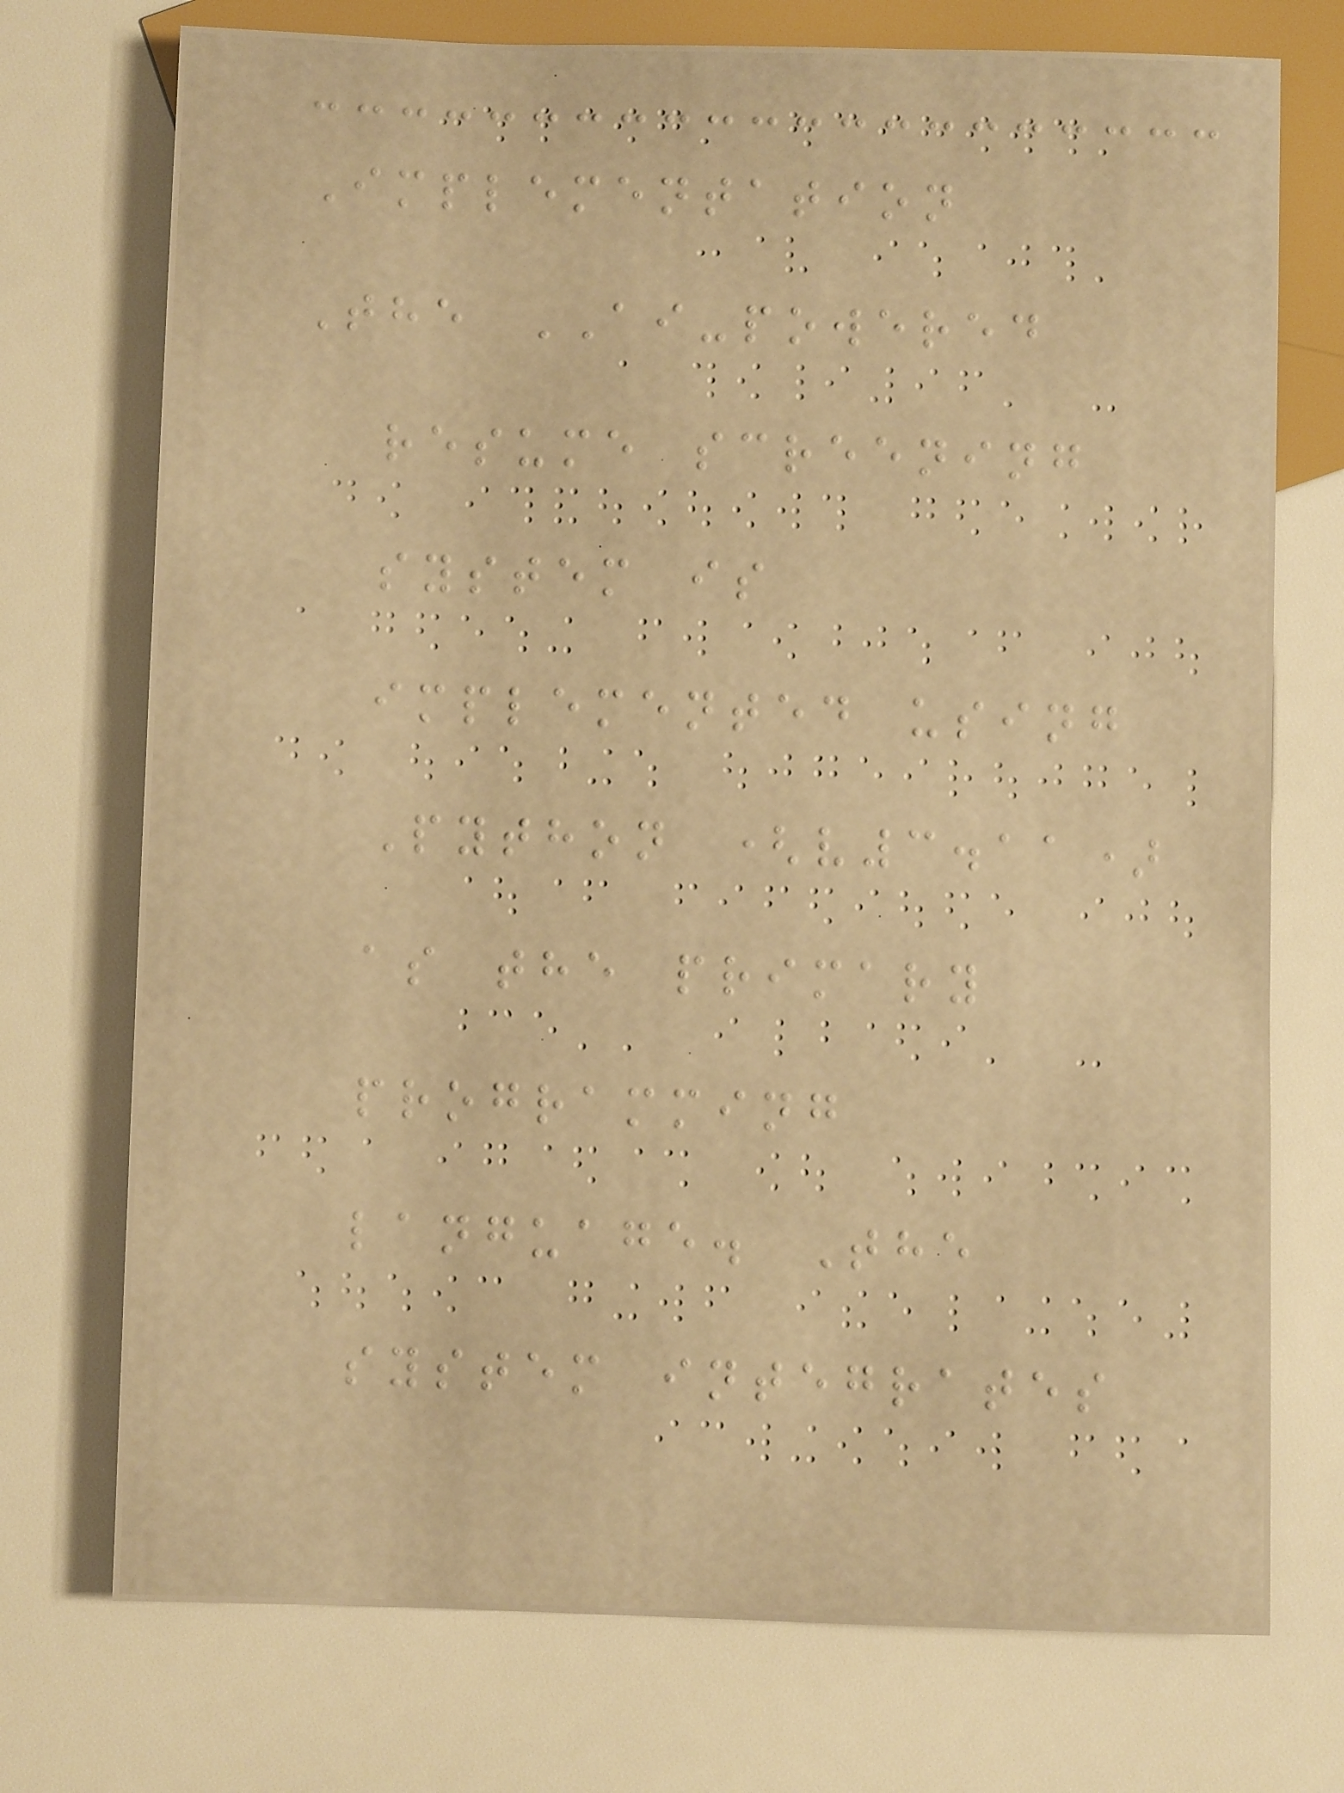Implementation
The AI-powered
resume screening
system is
implemented using
Python (v3.11)
as the primary
programming
language. The
system integrates
